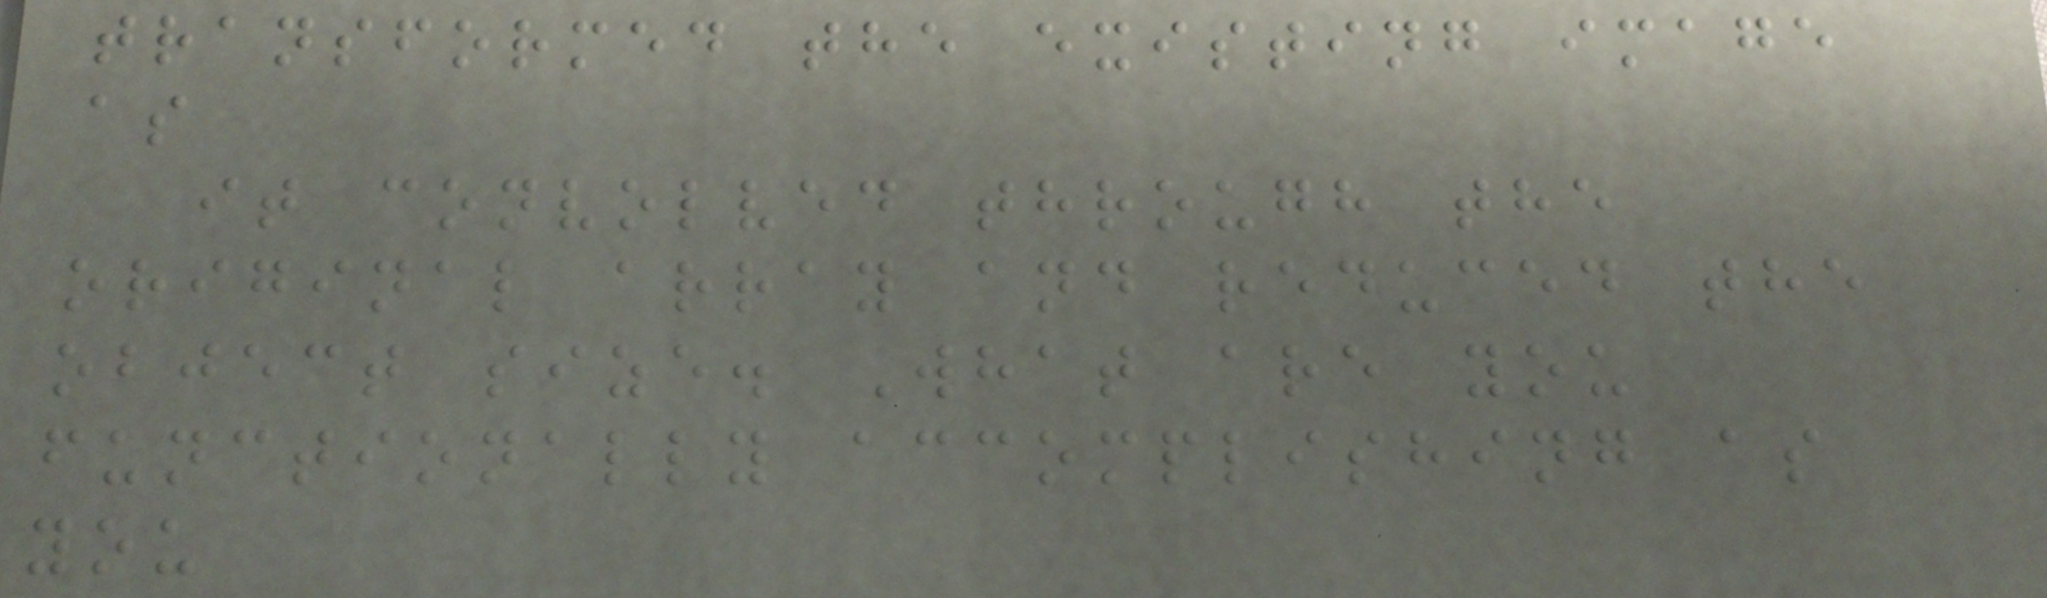transformed the existing image
as
it convolved through the
original array and reduced the
object size. What are you
functionally accomplishing as
you
